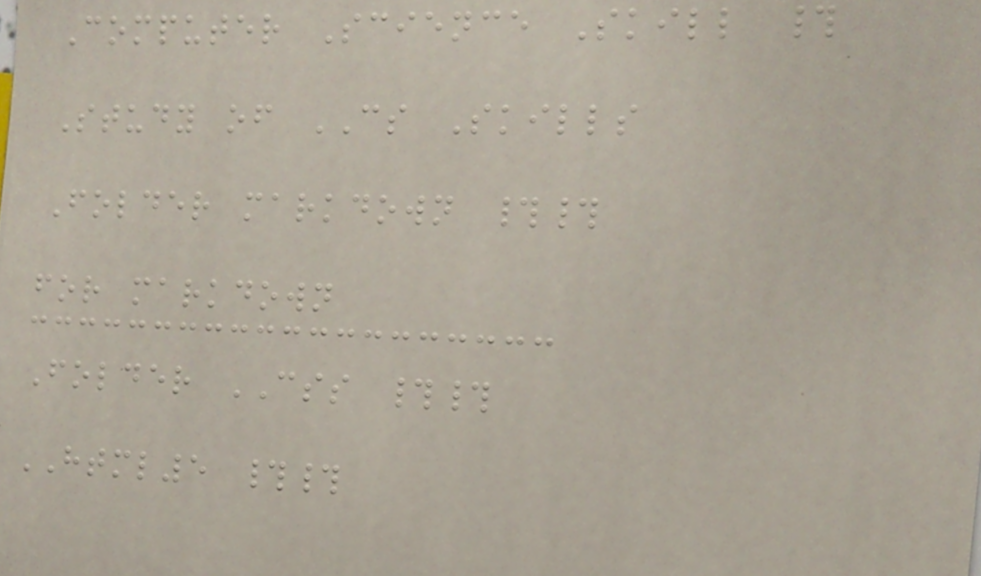Computer Science Skill #
Study of CS Skills
Folder markdown ##
for markdown
Folder CSS ##
HTML5 ##
